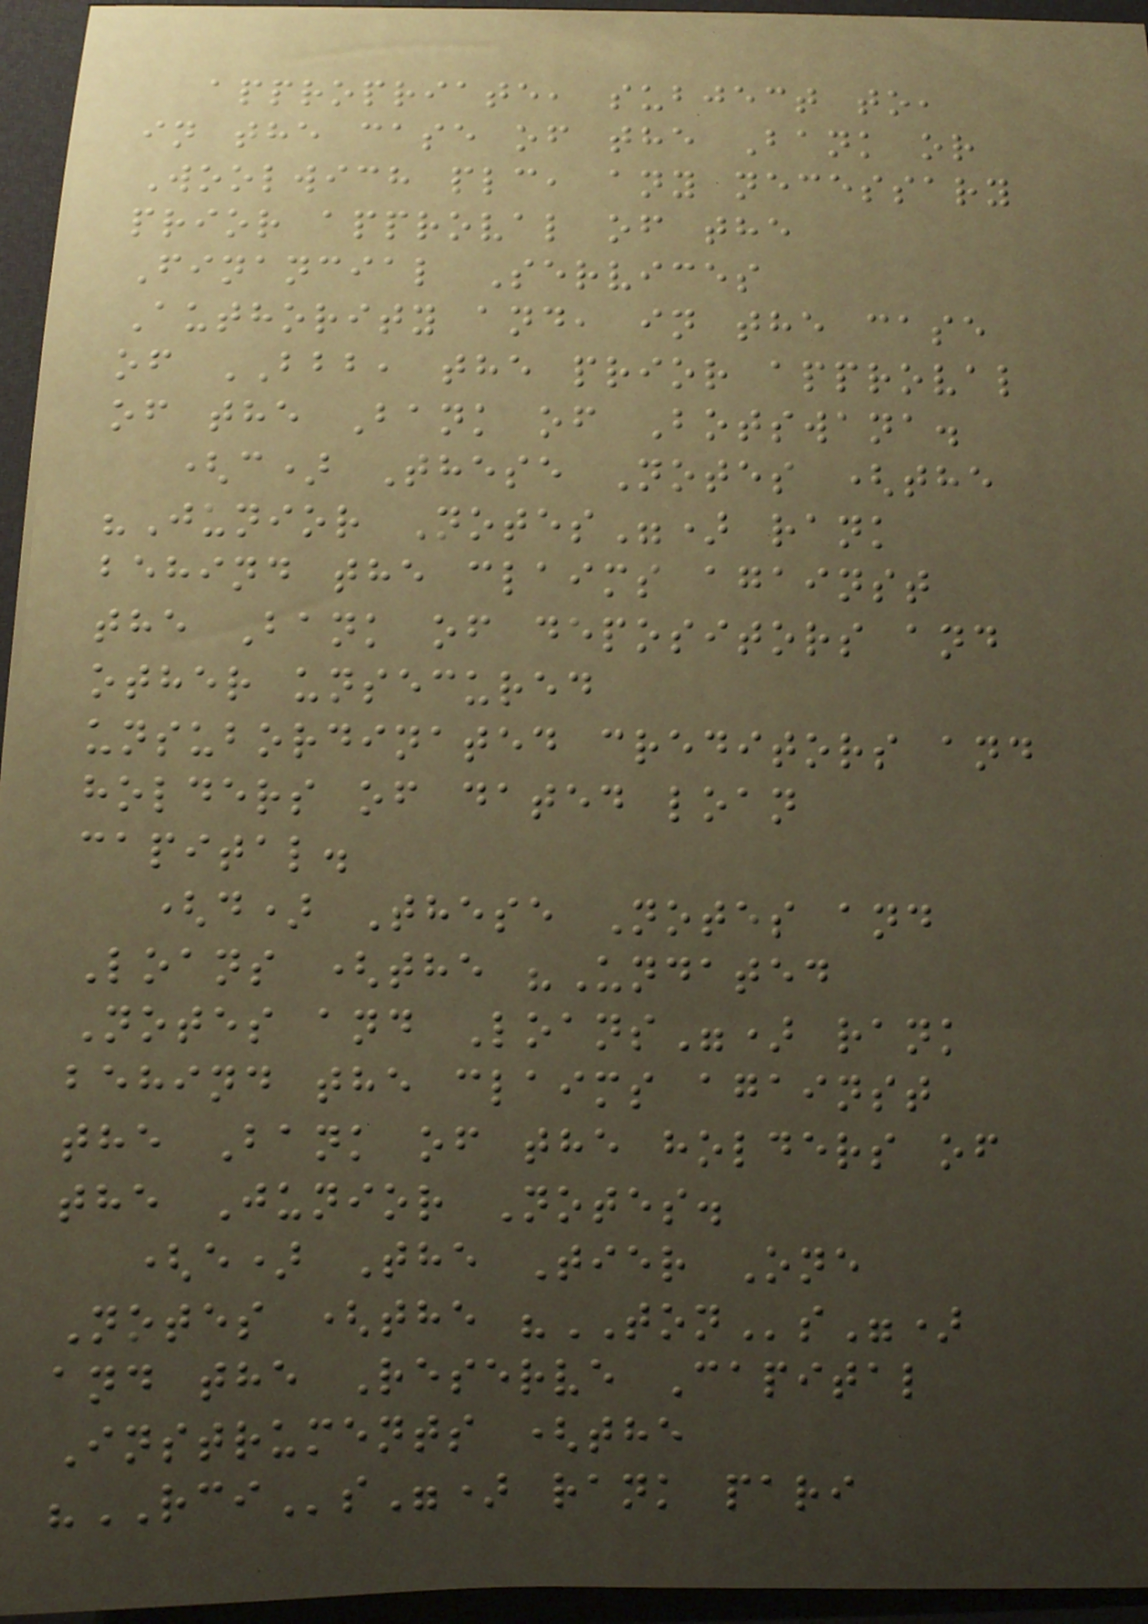appropriate, subject to,
in the case of the Bank or
Woolwich plc, any necessary
prior approval of the
Financial Services
Authority and, in the case
of BBB, the prior approval
of the Bank of Botswana.
(c) These Notes (the
"Junior Notes") rank
behind the claims against
the Bank of depositors and
other unsecured
unsubordinated creditors and
holders of dated loan
capital.
(d) These Notes and
Loans (the "Undated
Notes and Loans") rank
behind the claims against
the Bank of the holders of
the Junior Notes.
(e) The Tier One
Notes (the "TONs")
and the Reserve Capital
Instruments (the
"RCIs") rank pari
